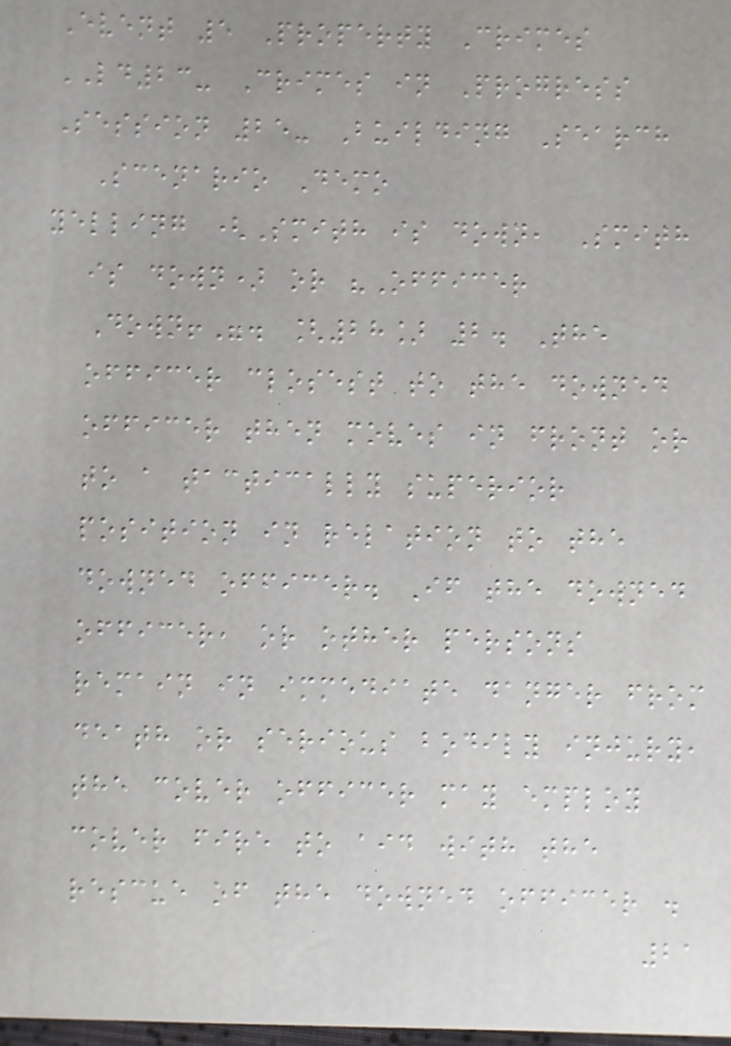Event 5 Property Crimes
LD23- Crimes in Progress
Session 25- Building Search
Scenario Demo
yelling (Smith is down, Smith
is down) or "Officer
Down!". [28] 2. The
officer closest to the downed
officer then moves in front or
to a tactically superior
position in relation to the
downed officer. If the downed
officer, or other persons
remain in immediate danger from
death or serious bodily injury,
the cover officer may employ
cover fire to aid with the
rescue of the downed officer .
21
